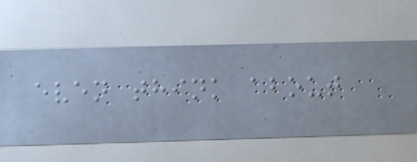even think about
